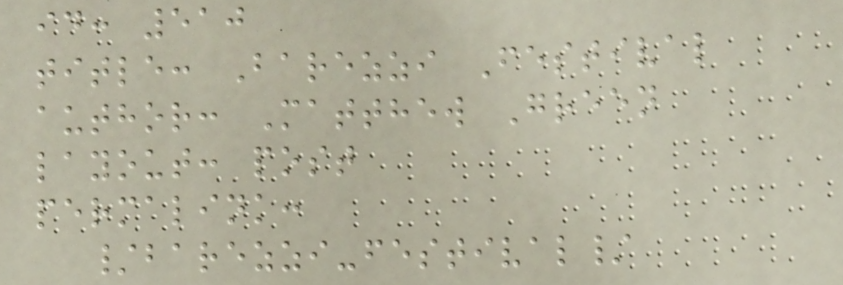id: 510
title: Barezzi Festival
author: Matthew Green
layout: post
permalink:
/barezzi-festival/
